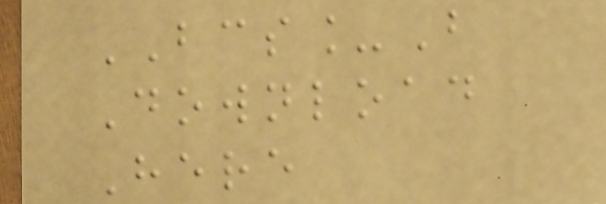BCS_B
Download
Here
